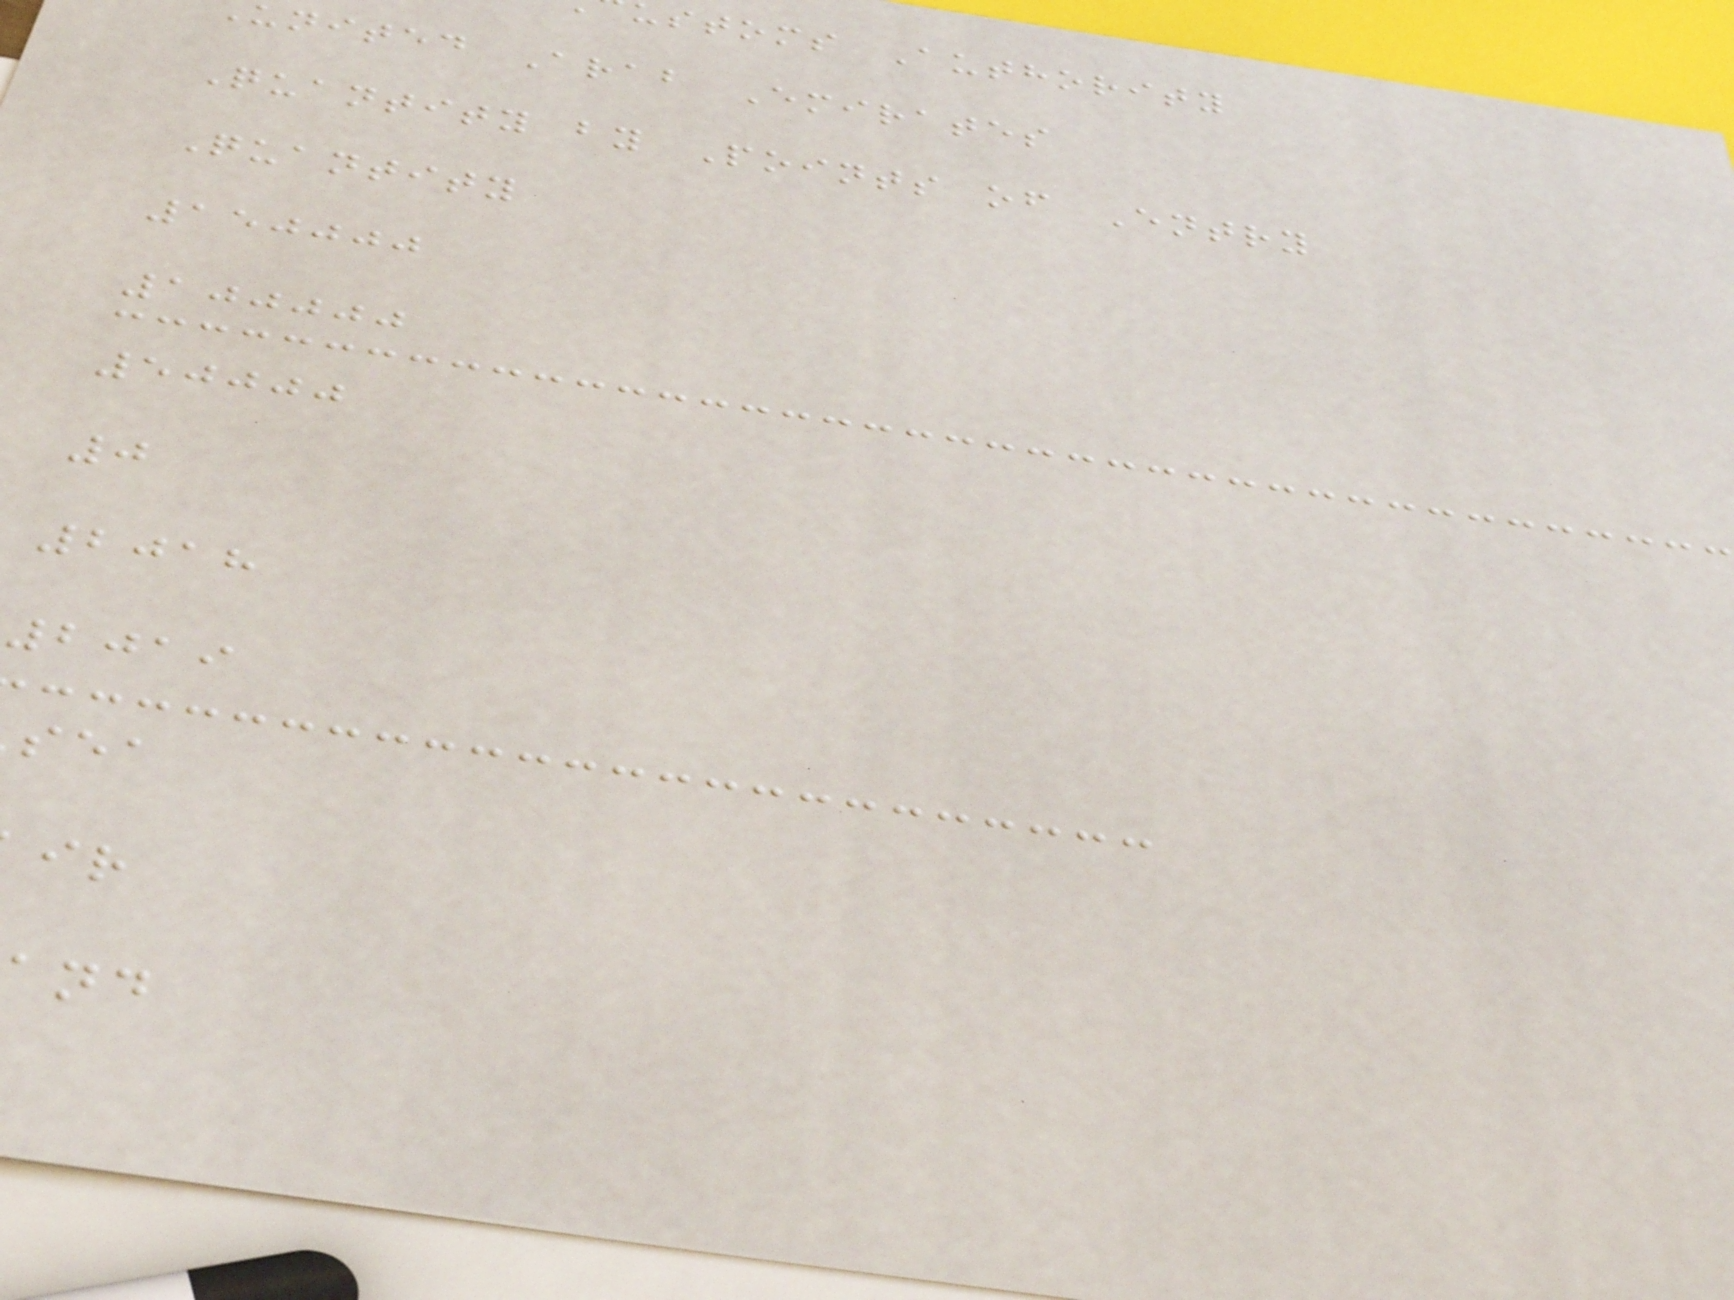stoms Authority
united Arab Emirates
Quantity by Points of Entry
Quantity
150000
100000
50000
0
2018
2019
